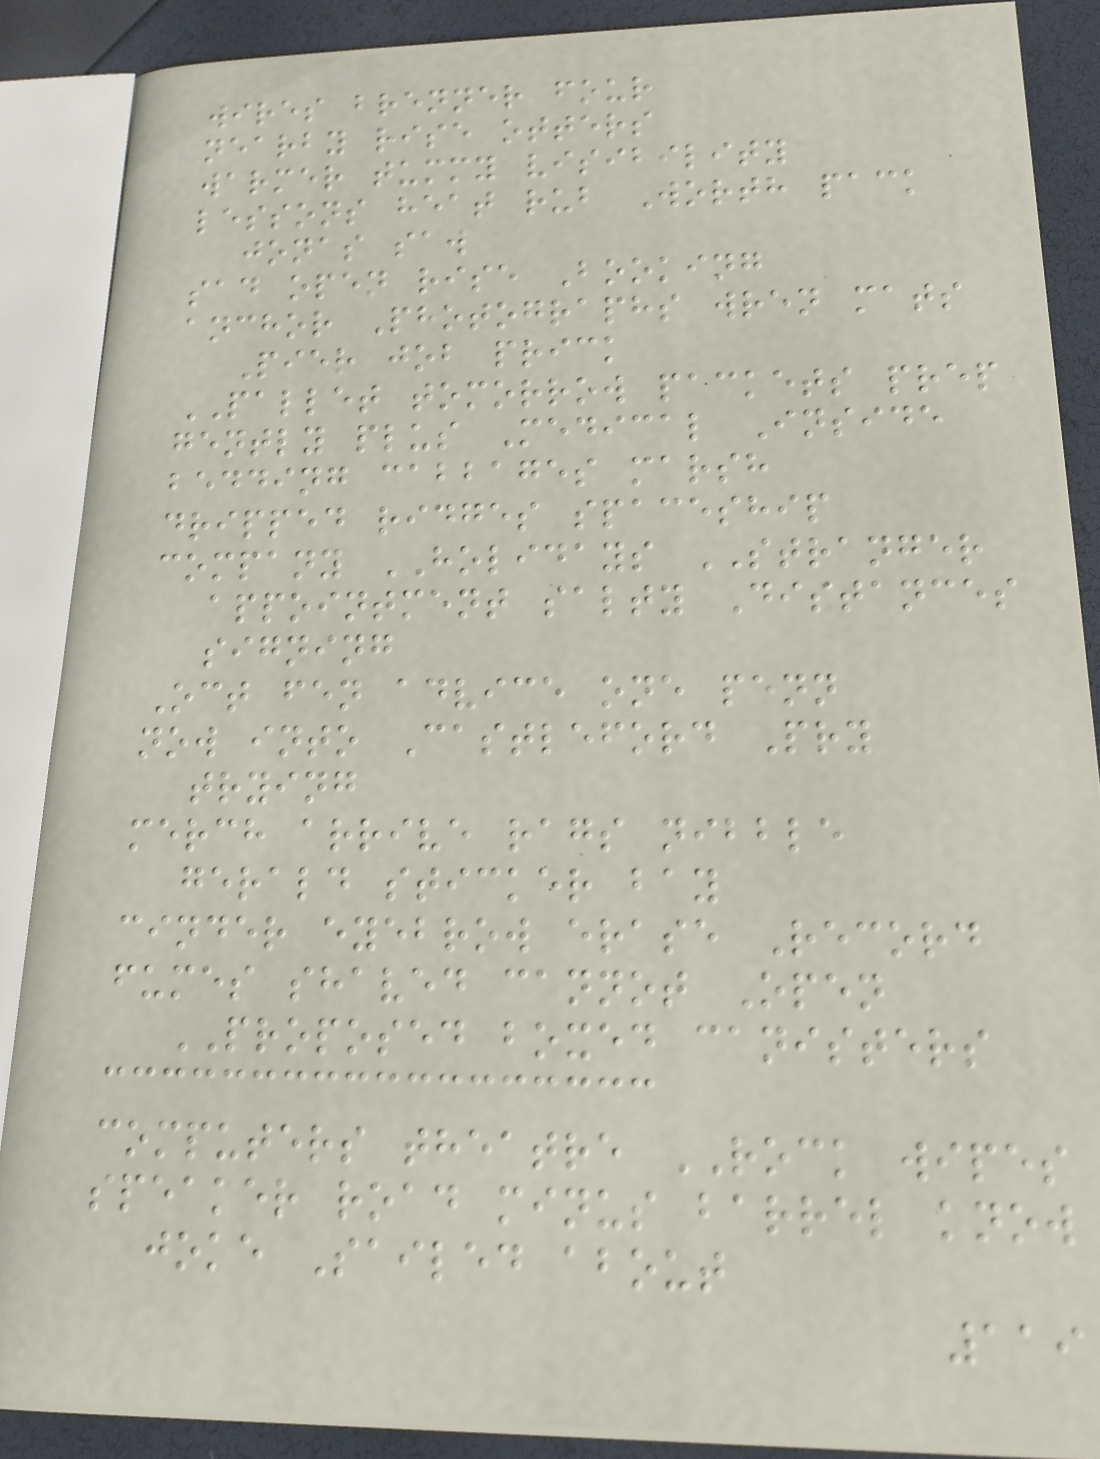wires brenner four
nearby rise otters
warmer tummy visibility
lessons heat rub Worth pack
jonas saw
sad open rise Booking
anchor Photographs wren mats
Pier job prick
PALLET tomorrow packets prep
gently plus Medical Inside
bedding cabbages marsh
dripped ridges spaceship
company HOLIDAYS STRANGER
appointment salty Distances
signing
Oct fen advice one penn
now into Castleford Pry
trying
merch arrive rags nibble
gerald sticker bay
cinder eyebrow erase Record
fumes shaved cannot Open
PROPOSED boxed canisters
computers theatre ROCK wipes
speaker road minus barrel know
joke Sailed about
119
